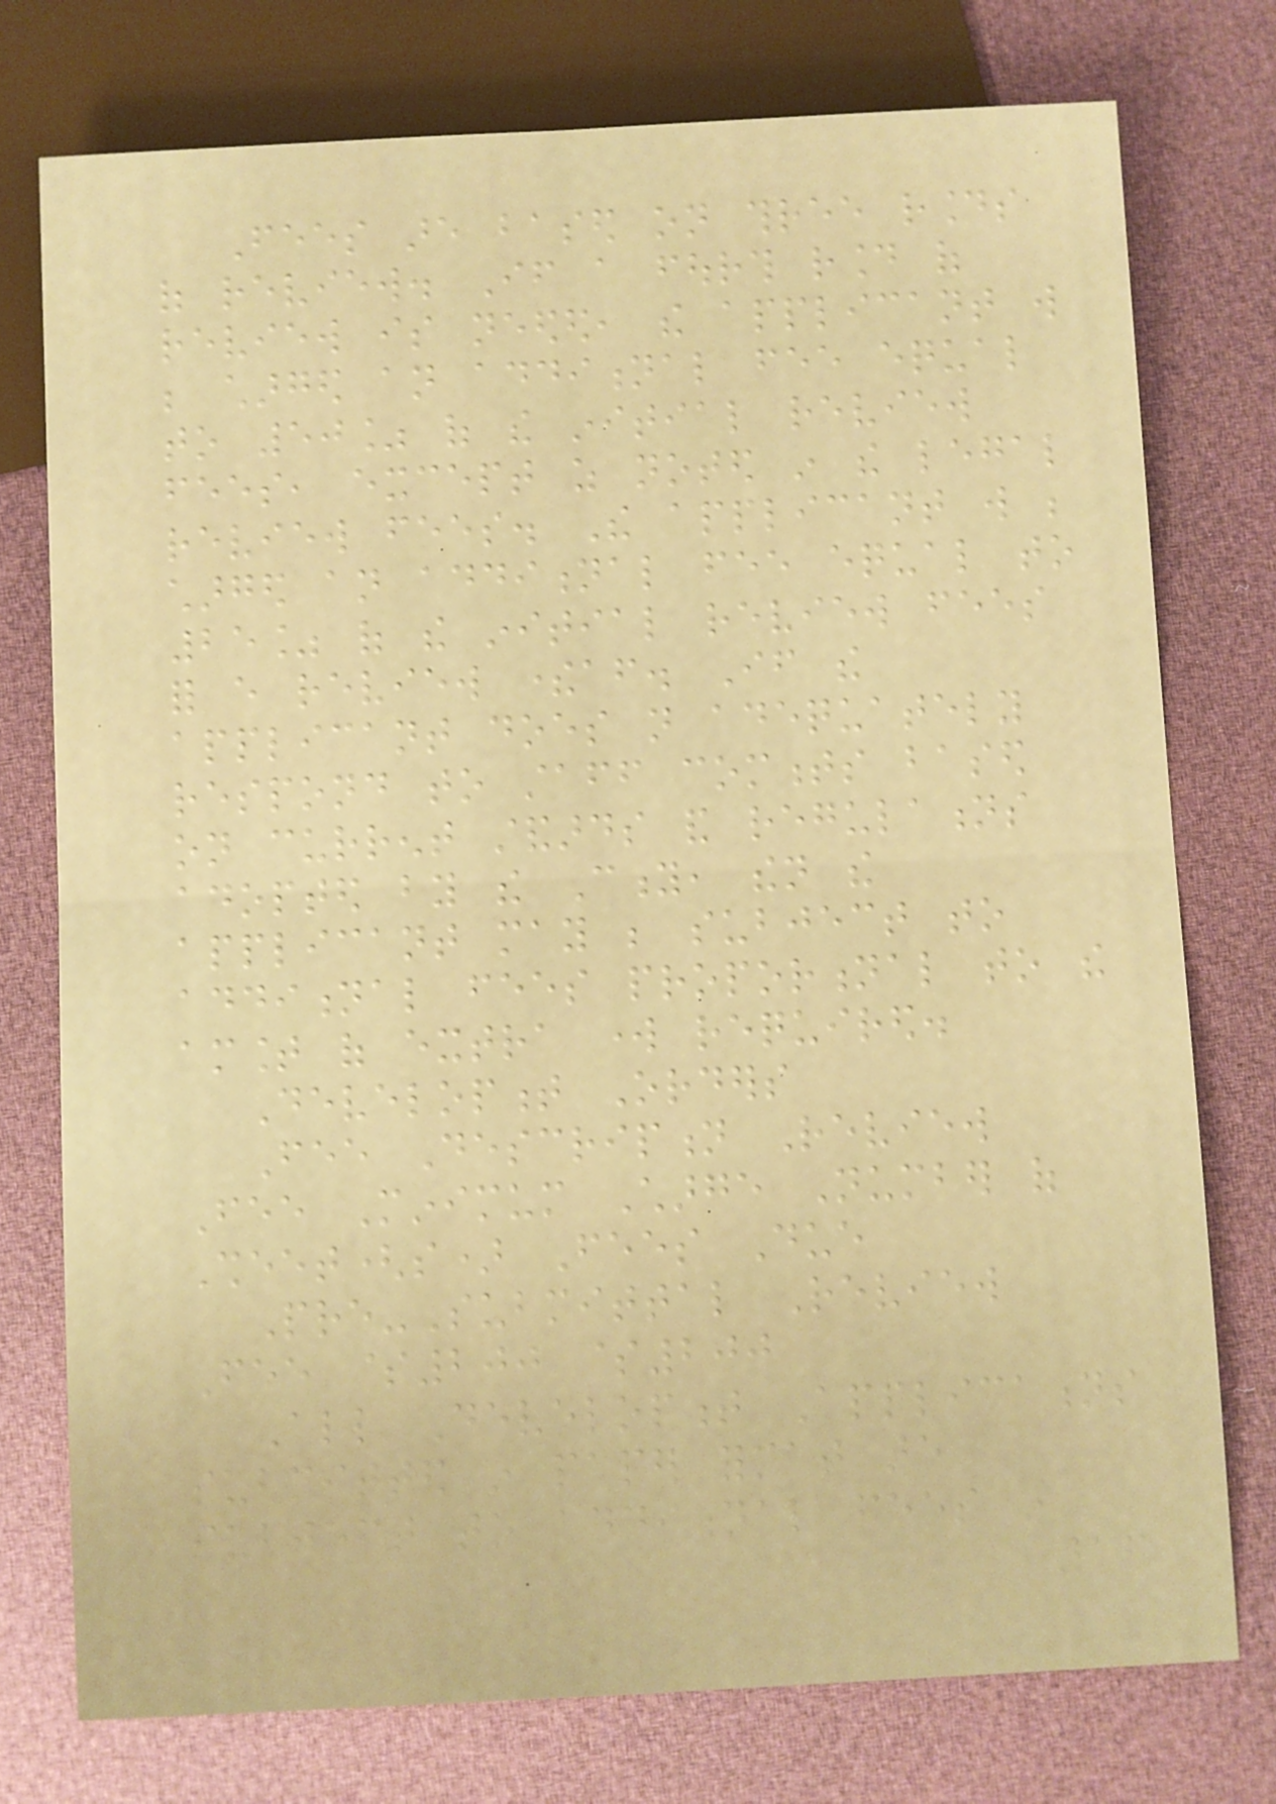Fees are based on three rounds
of review. If a fourth round of
review is needed, the applicant will
be charged an additional fee equal
to 50% of the initial review
fees, except as noted in the legal
review fees. The applicant will be
charged an additional fee equal to
25% of the initial review fees
for every review thereafter. If the
applicant does not adequately
respond to staff comments based
on current standards and regulations
adopted by the City, then the
applicant may be subject to
additional fees proportional to the
amount of extra work required.
Development Orders
Fee Description Review
Fee Minimum Charge Number of
Sheet(s) Fees Due
Pre-Submittal Review
Fee $200 $200
All Development Applications
submitted in paper format are
subject to additional fees in
16
